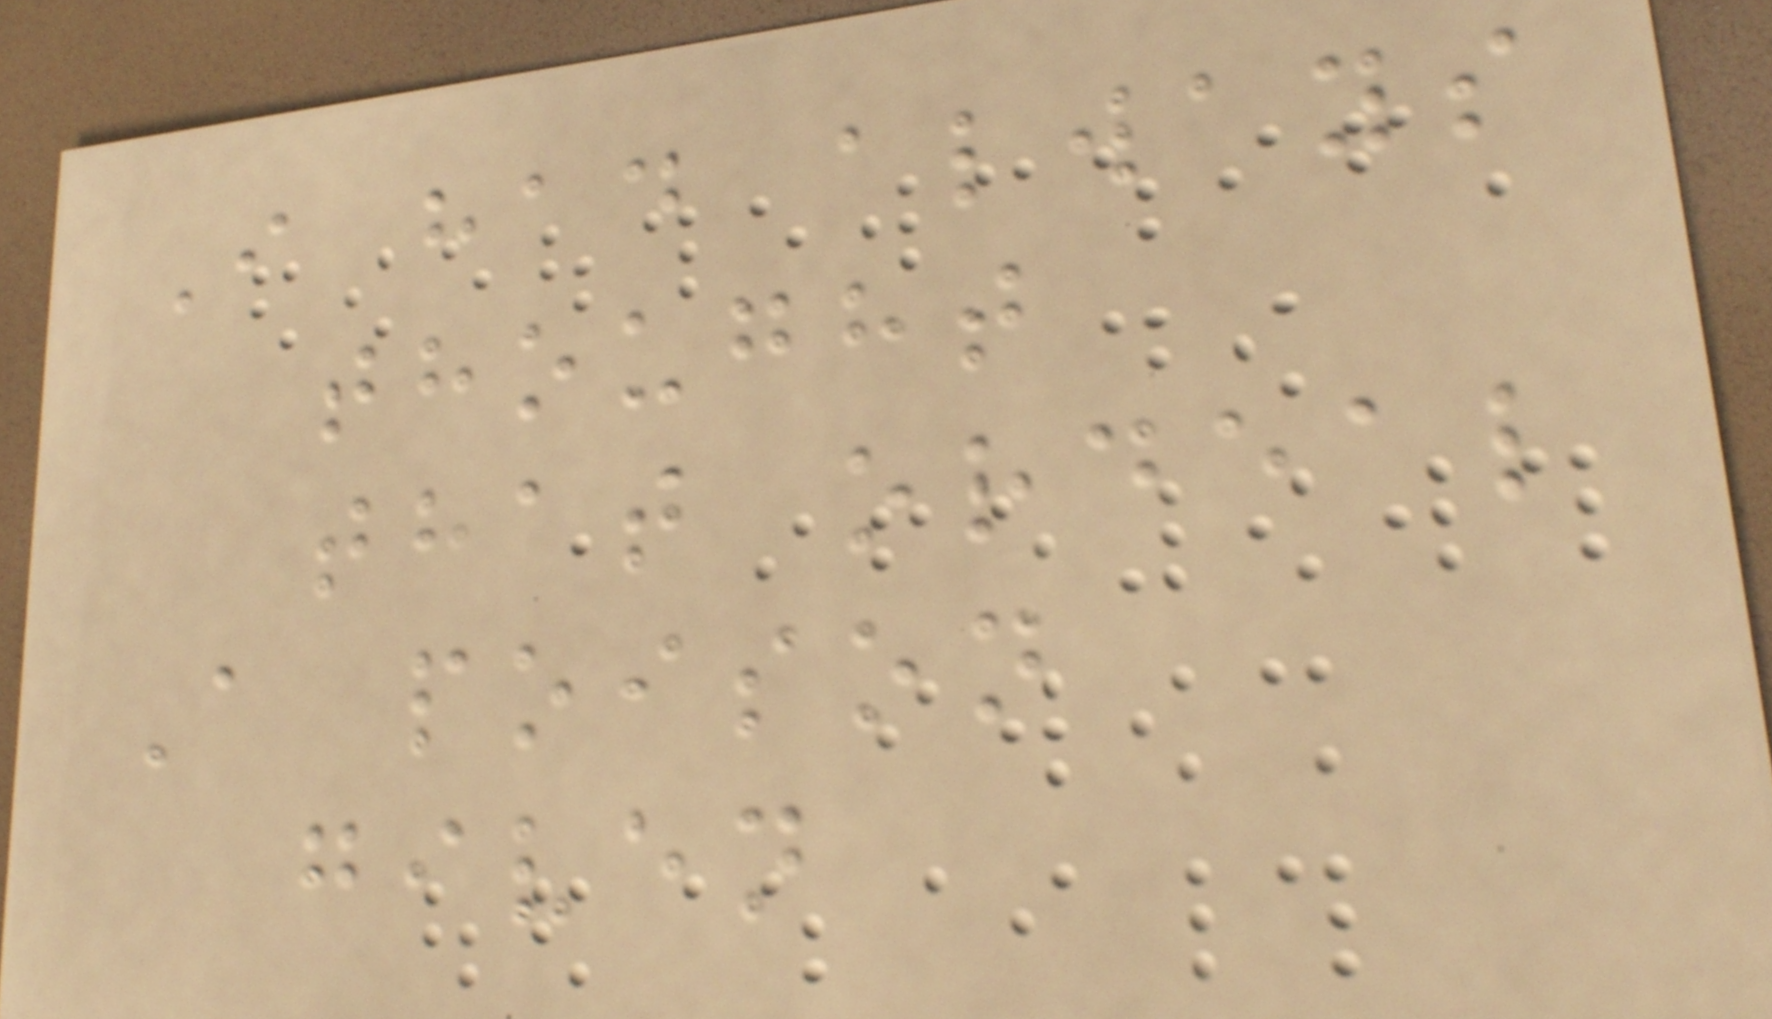I had always
thought
that ordeal
A poison
given
